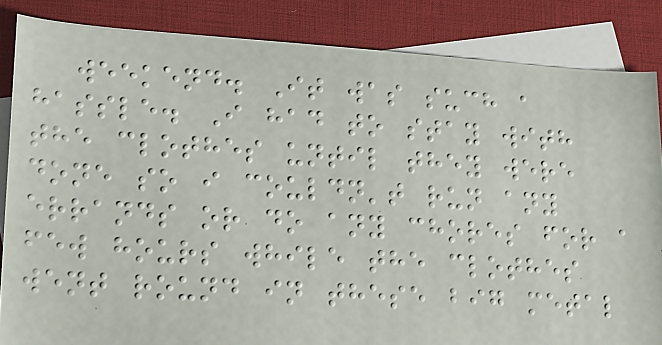weekend. It was such a
hassle. I had to stay with
the clothes until they were
done so i couldn't run any
errands or do any chores for a
few hours while the clothes
went round in these big metal
